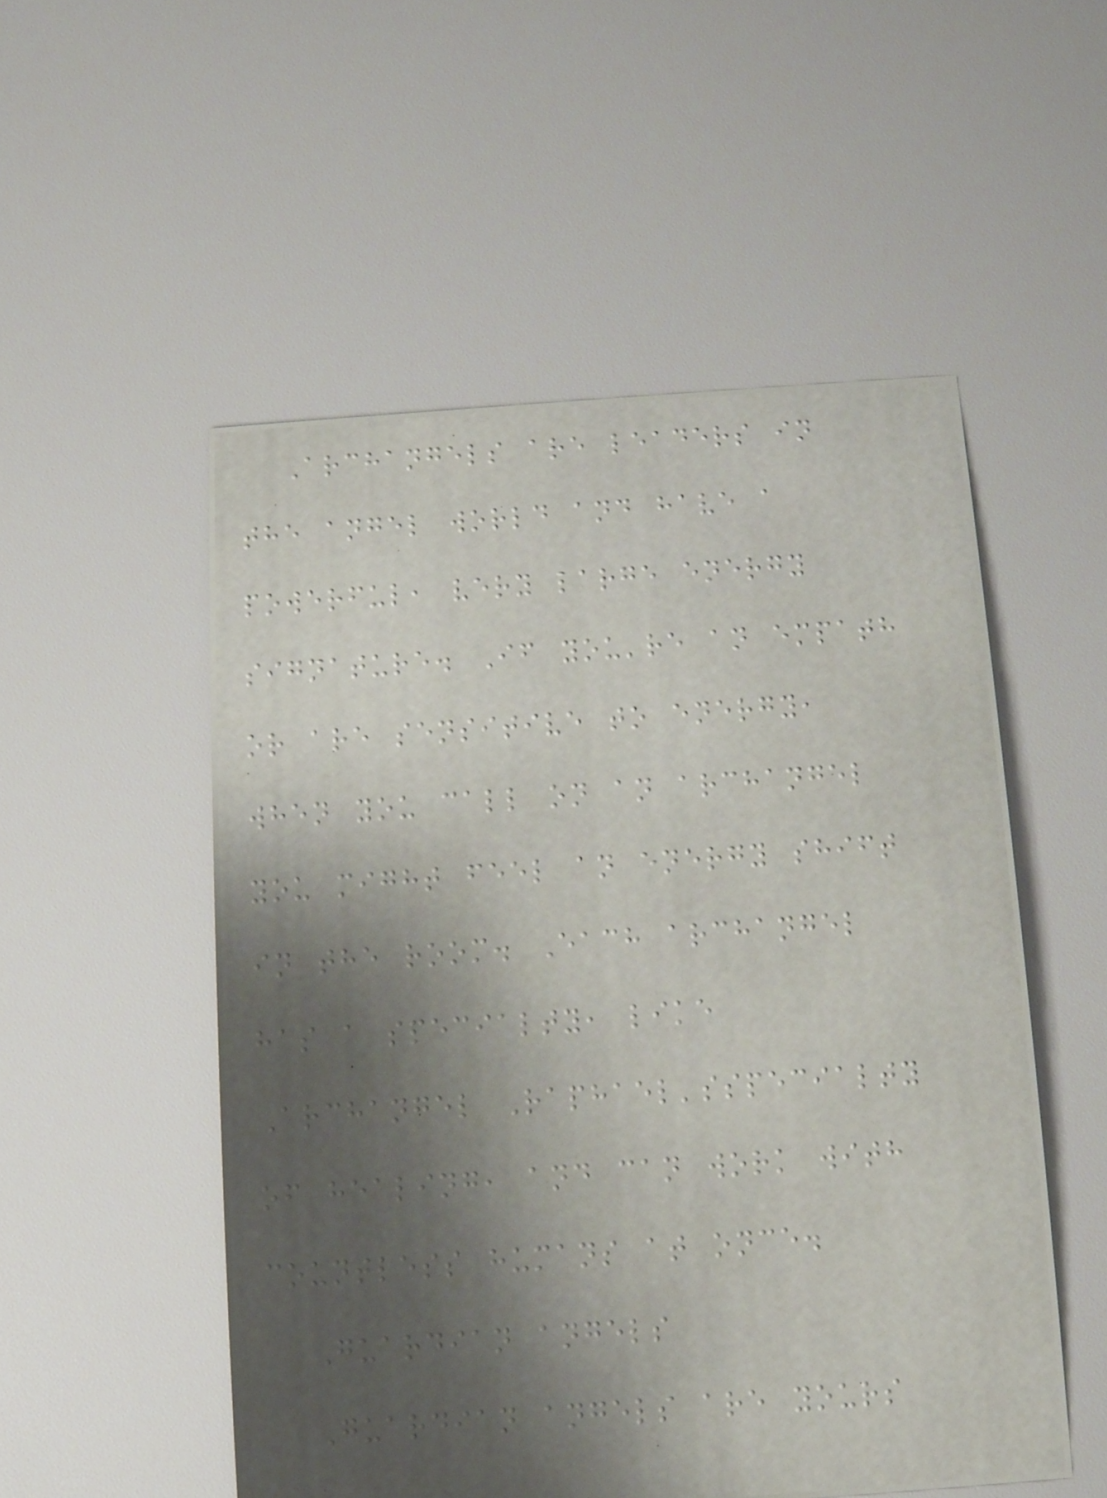Archangels are leaders in
the angel world and have a
powerful, very large energy
signature. If you're an empath
or are sensitive to energy,
when you call on an archangel
you might feel an energy shift
in the room. Each archangel
has a specialty, like
Archangel Raphael'sspecialty
of healing, and can work with
countless humans at once.
Guardian angels
Guardian angels are yours
